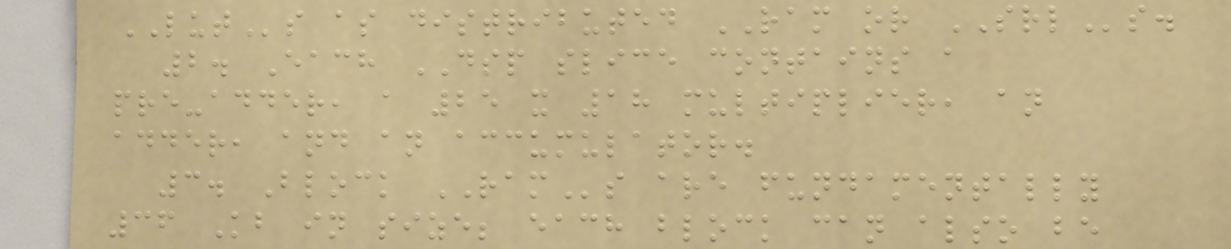LUTs as distributed RAM or SRLs.
2. Each DSP slice contains a
pre-adder, a 25 x 18 multiplier, an
adder, and an accumulator.
3. Block RAMs are fundamentally
36 Kb in size; each block can also be
